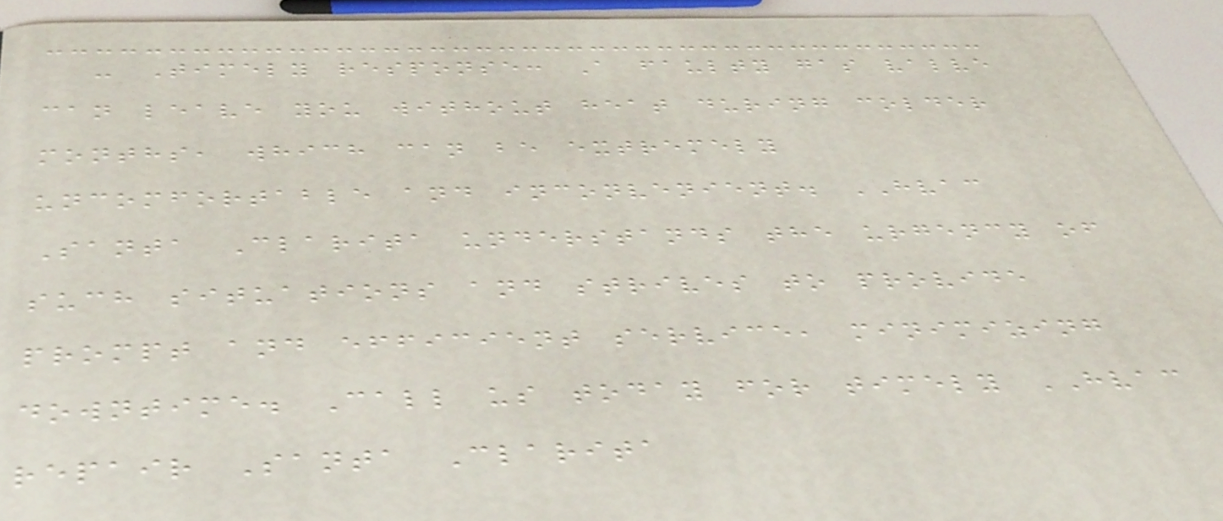- Timely response: A faulty gas valve
can leave you without heat during colder
months, which can be extremely
uncomfortable and inconvenient. HVAC
Santa Clarita understands the urgency of
such situations and strives to provide
prompt and efficient service, minimizing
downtime. Call us today for timely HVAC
repair Santa Clarita
